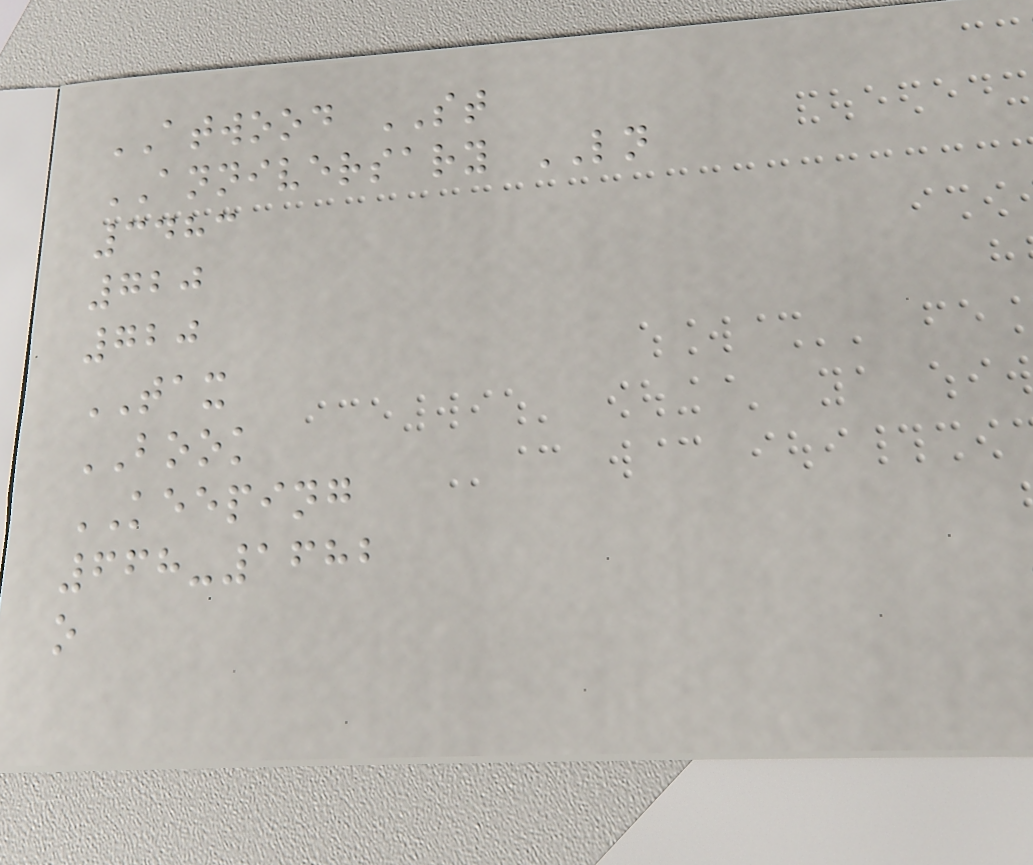ATWOOD ST
ANNIVERSARY LN
3483
720
720
TAX
BOOK
KEEPING
668-1682
o
